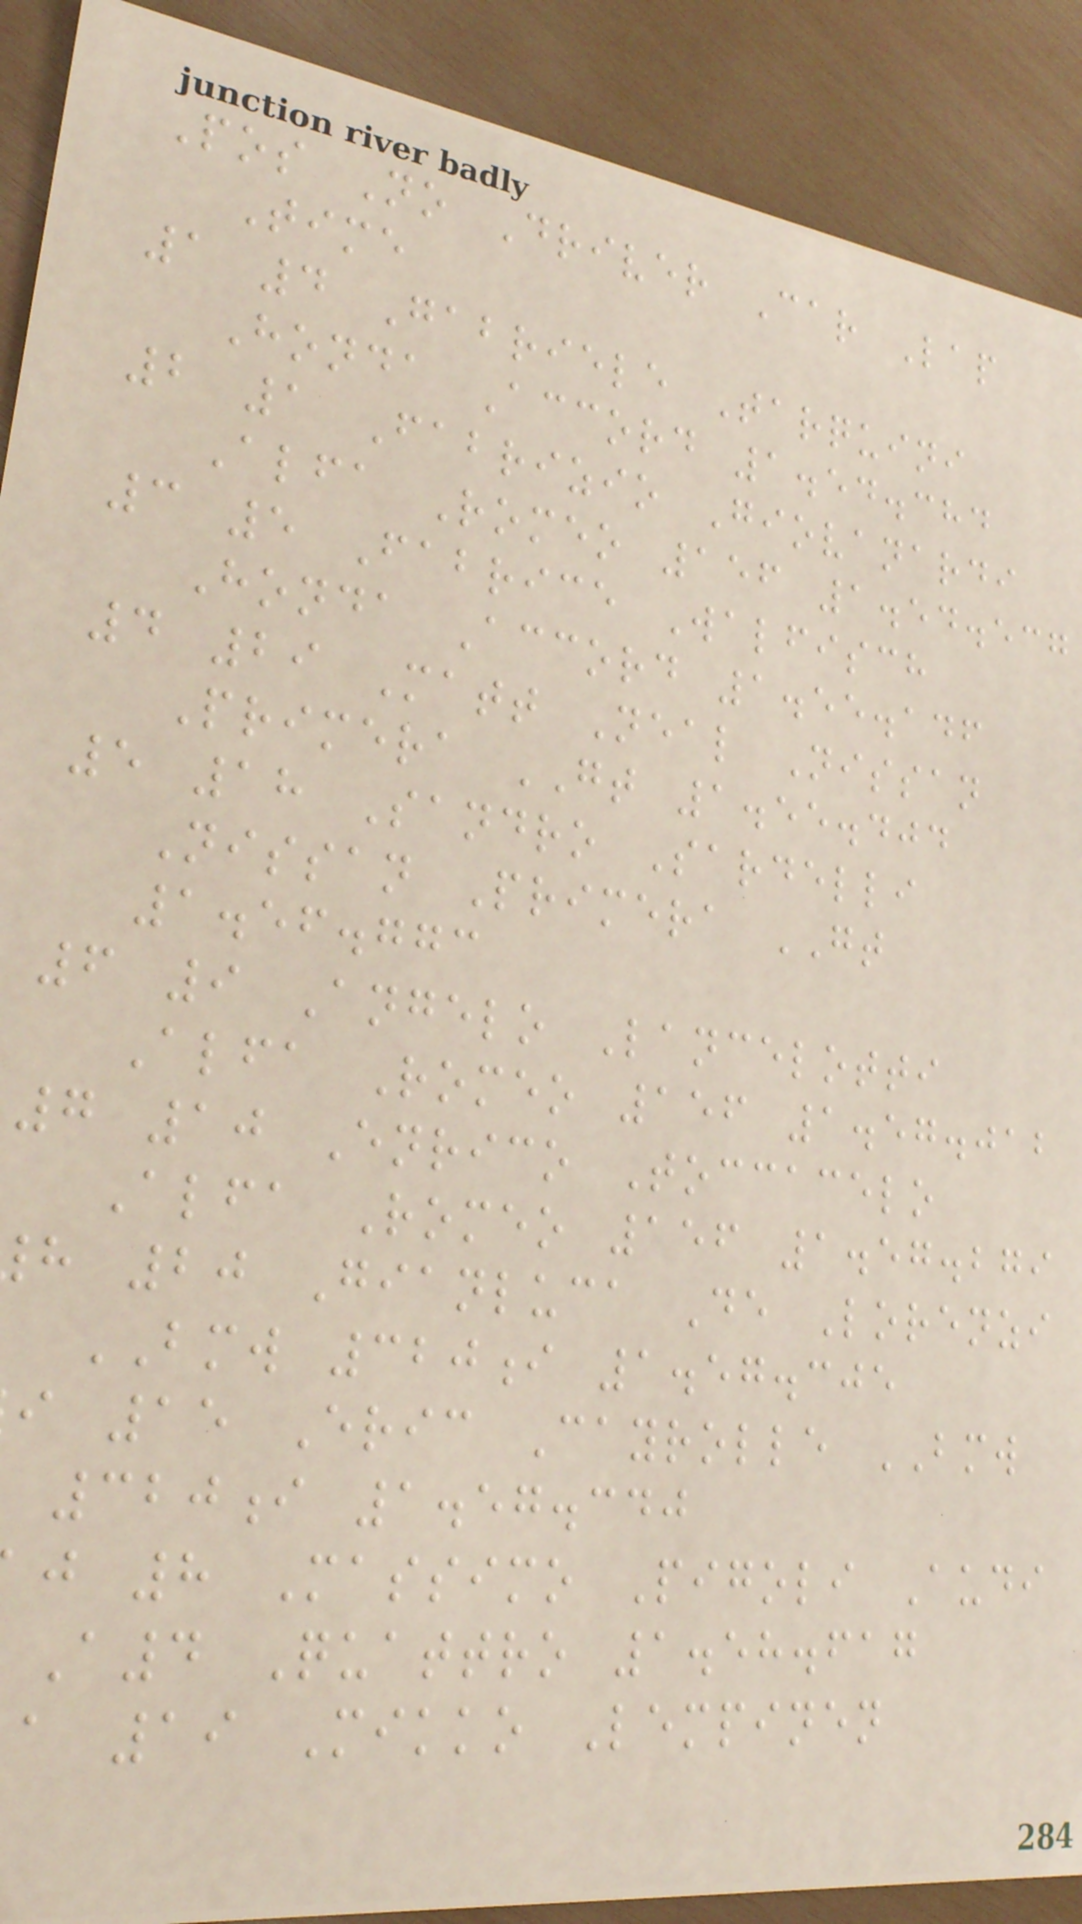Pos No Driver Car Lap
Time
1 4 Gabriele Tarquini
Honda Accord 1.54.384
2 1 Fabrizio Giovanardi
Alfa Romeo 156 1.54.537
3 5 Fabrice Walfisch
Honda Accord 1.55.146
4 29 Matt Neal Nissan
Primera GT 1.55.404
5 18 Sandro Sardelli
Nissan Primera GT
1.56.773
6 9 Angelo Lancelotti
Alfa Romeo 156 1.57.012
7 10 Enrico Toccacelo
Alfa Romeo 156 1.57.279
h 20 Gianluca De Lorenzi
BMW 320i 1.57.305
i 15 Eric Cayrolle BMW
320i 1.57.340
j 8 Massimo Pigoli Audi
A4 Quattro 1.58.617
a 19 Mikko Lempinen
